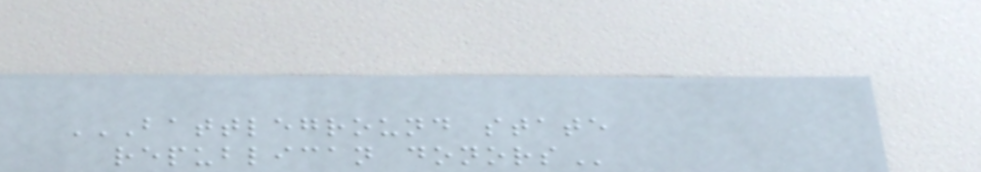BATTLEGROUND STATE
REPUBLICAN DONORS
